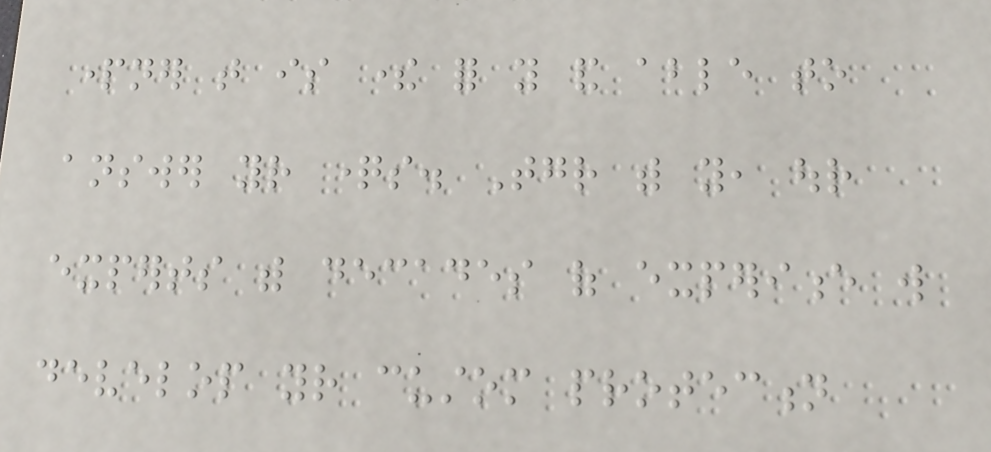partner that is there for you and able to
answer your questions. Together with you, our
experts with decades of experience will
develop your custom protection
